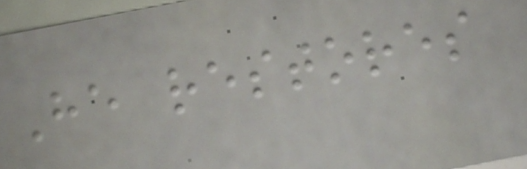He restores
